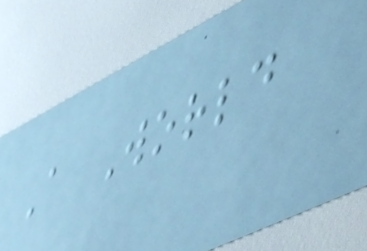A World
